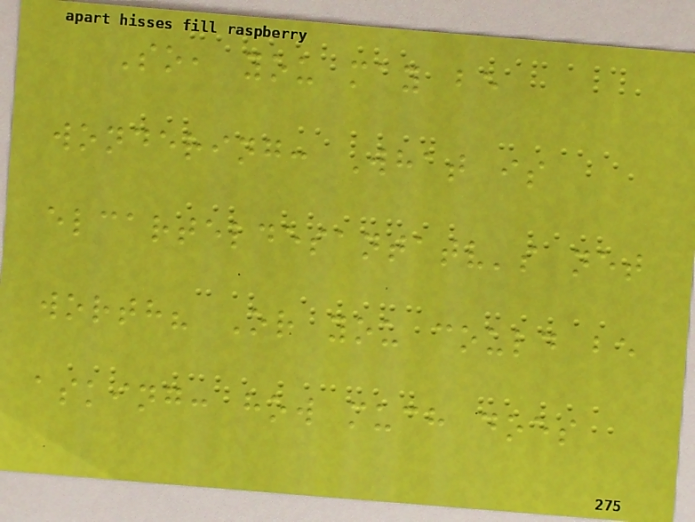So, you may be
wondering: What is
elcarteldesantatv's net
worth? Or you could be
asking: how much does
